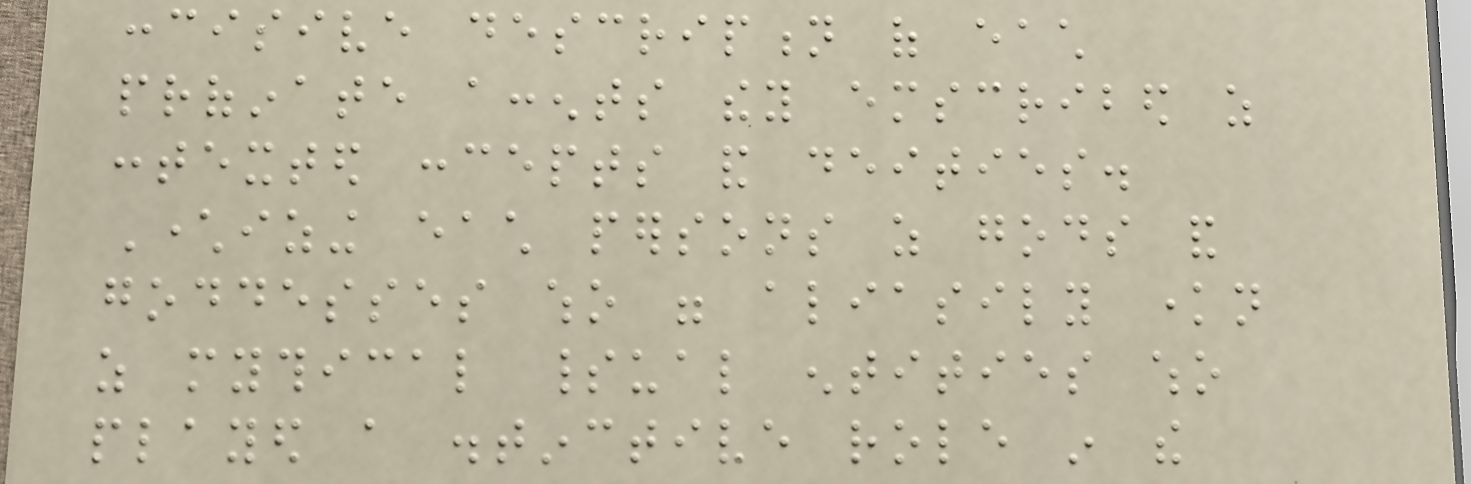concisive description of each
profinate accents they emscribed as
contexted concepts and deities.
Characterizing each persons as gods and
goddesses who were aliasily known
as mythical spiritual entities who
played a distinctive role in the
